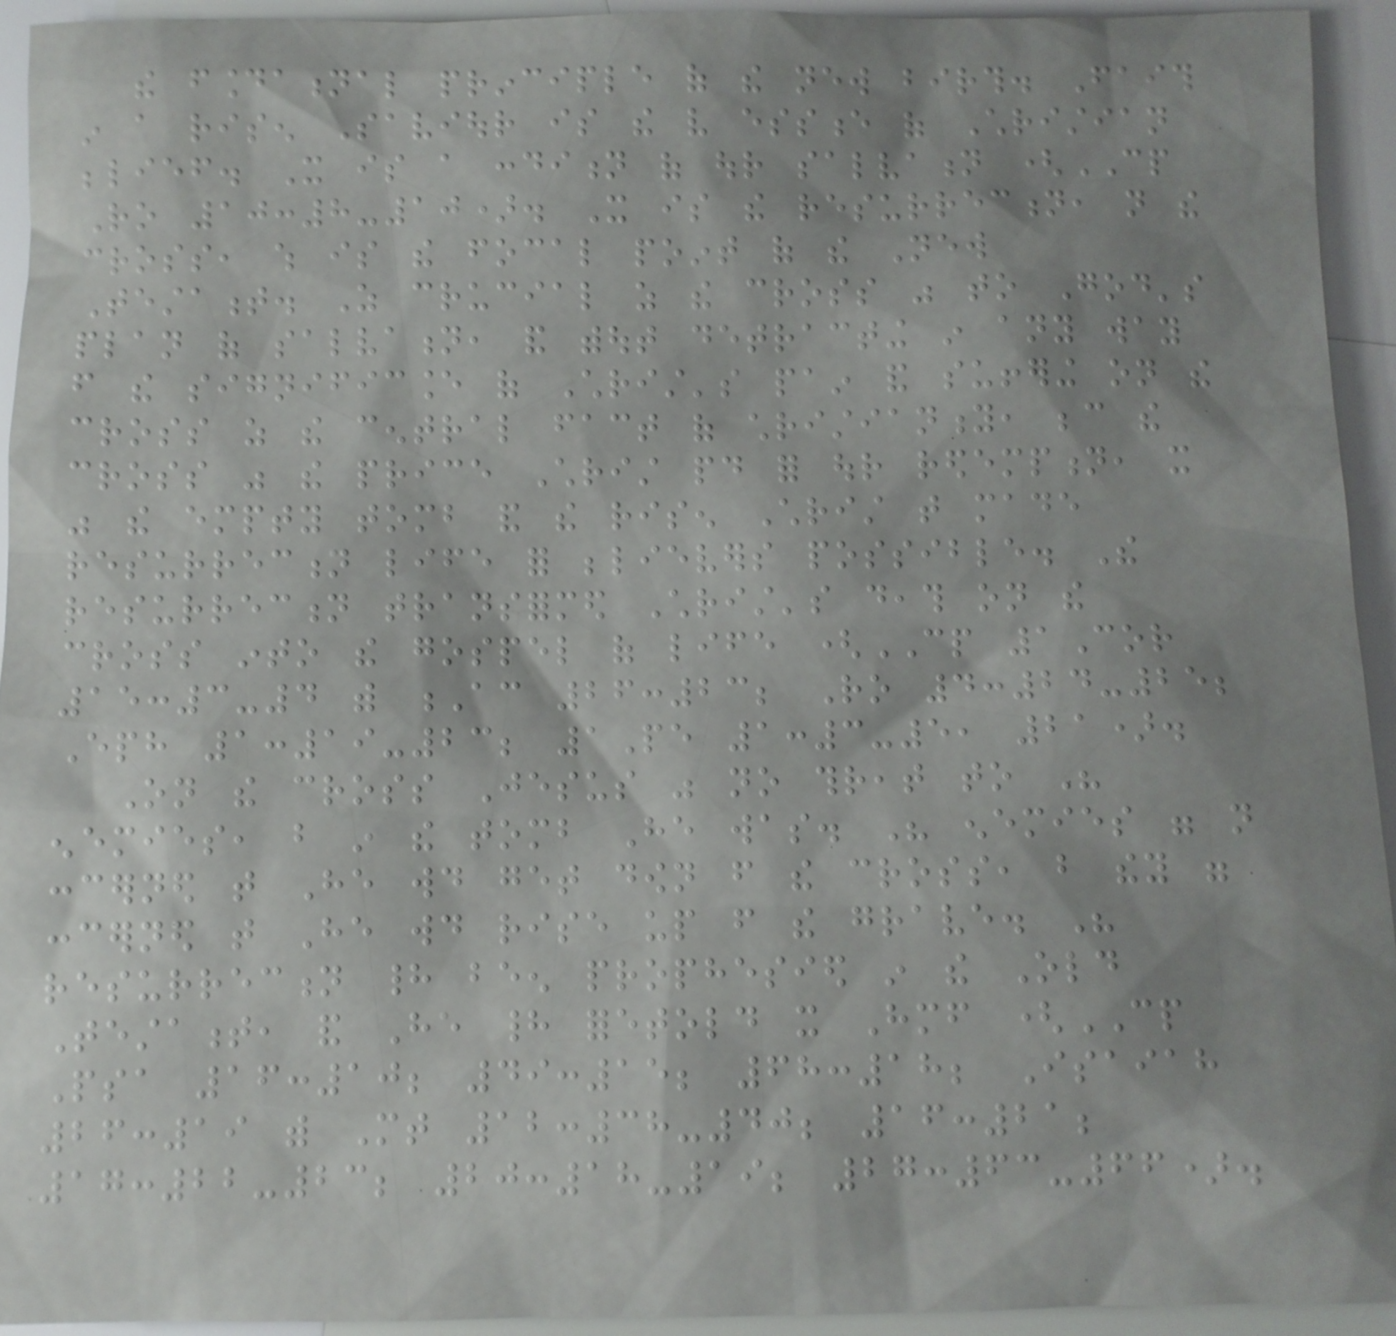the foundational principle of the new birth. Faith
in a risen Saviour is the very essence of Christian
belief. It is a condition of our salvation (CP
Ro 10:8-10). It is the resurrection, not the
cross, which is the focal point of the New
Testament. As crucial as the cross was to God's
plan of salvation, and without detracting in any way
from the significance of Christ's pain and suffering on the
cross as the central fact of christianity, because the
cross was the price Christ paid for our redemption, it
was the empty tomb and the risen Christ that made
resurrection life for believers possible. The
resurrection transformed Christ's death on the
cross into the gospel of life (CP 1Cor
15:3-4 with Ac 26:23; Ro 4:24-25;
Eph 1:19-23; 1Pe 1:3-5, 21).
On the cross Jesus was no threat to His
enemies, but in the tomb He was. His enemies were not
concerned that He would get down from the cross, but they were
concerned that He would rise up from the grave. His
resurrection had been prophesied in the Old
Testament, and He had foretold it Himself (CP
Psa 16:10; 49:15; 68:18; Isaiah
26:19 with Mt 12:38-40; 16:21;
17:22-23; 20:18-19; 27:63-66).
